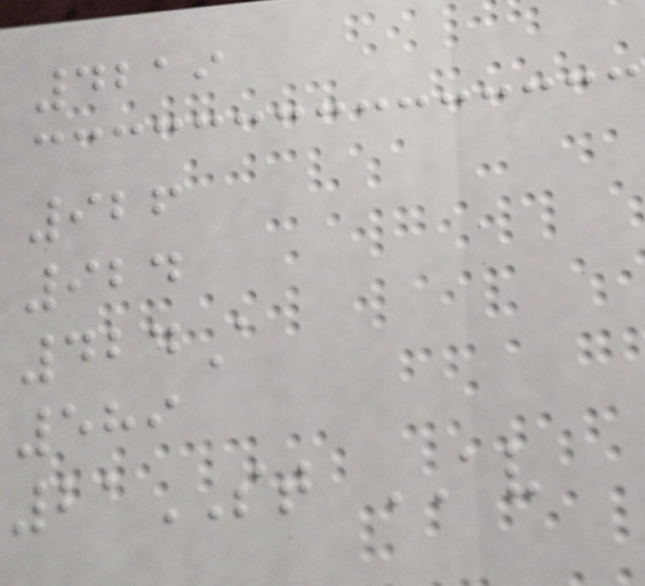4219
926
924
424A
589
21ST AV
